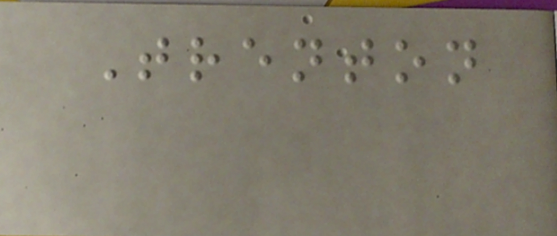Trenton
